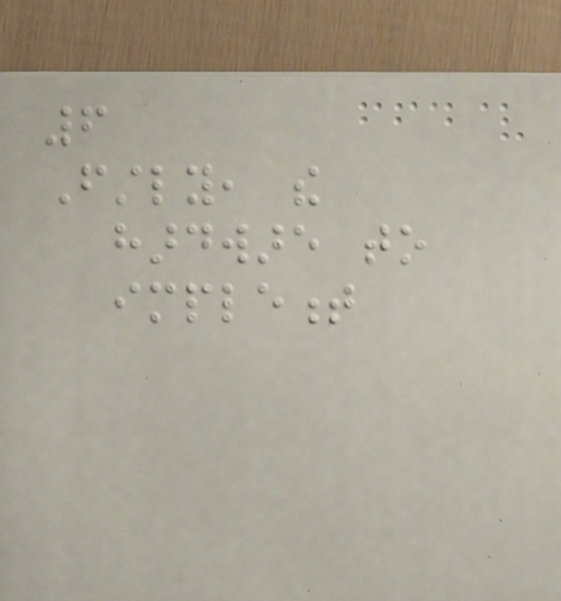6
Firstly, the
hardware to
implement
